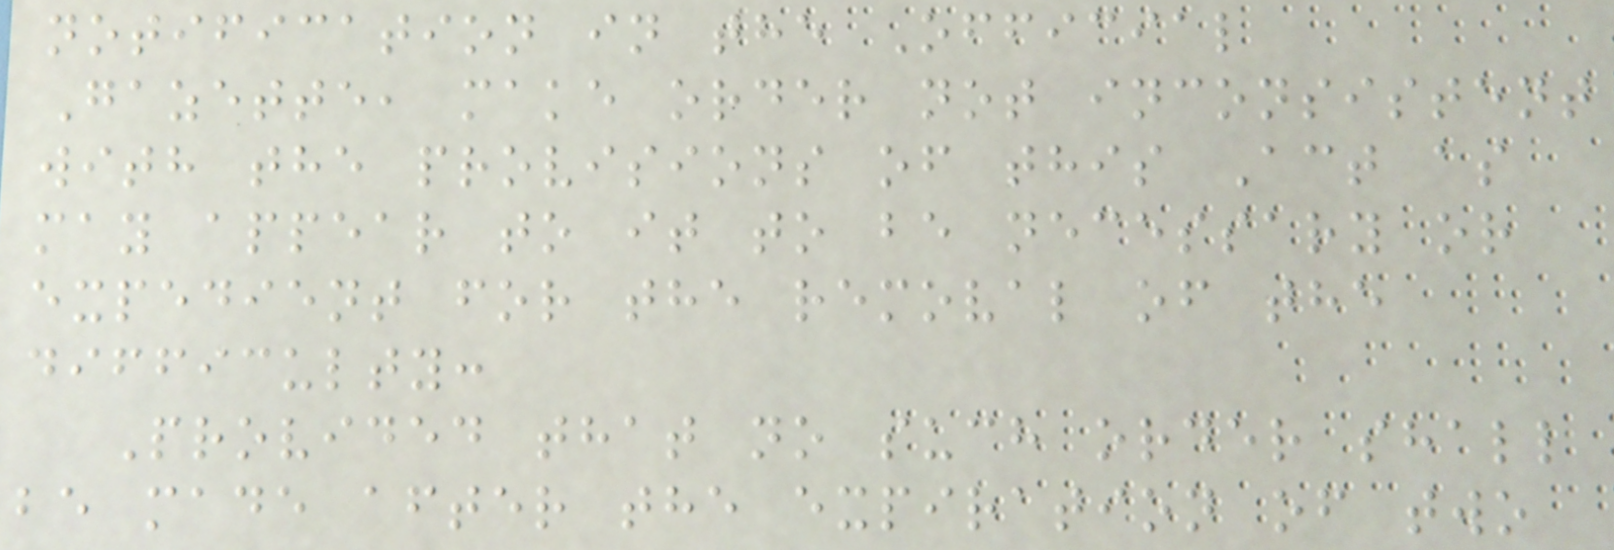notification in the Official
Gazette, make order not inconsistent
with the provisions of this Act as
may appear to it to be necessary or
expedient for the removal of the
difficulty:
Provided that no such order shall
be made after the expiration of two
